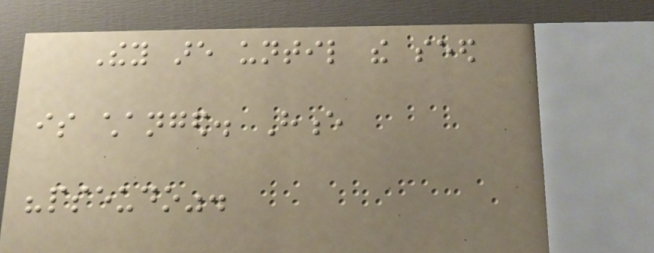They are until the seed
is changed. Hence
"pseudo".
